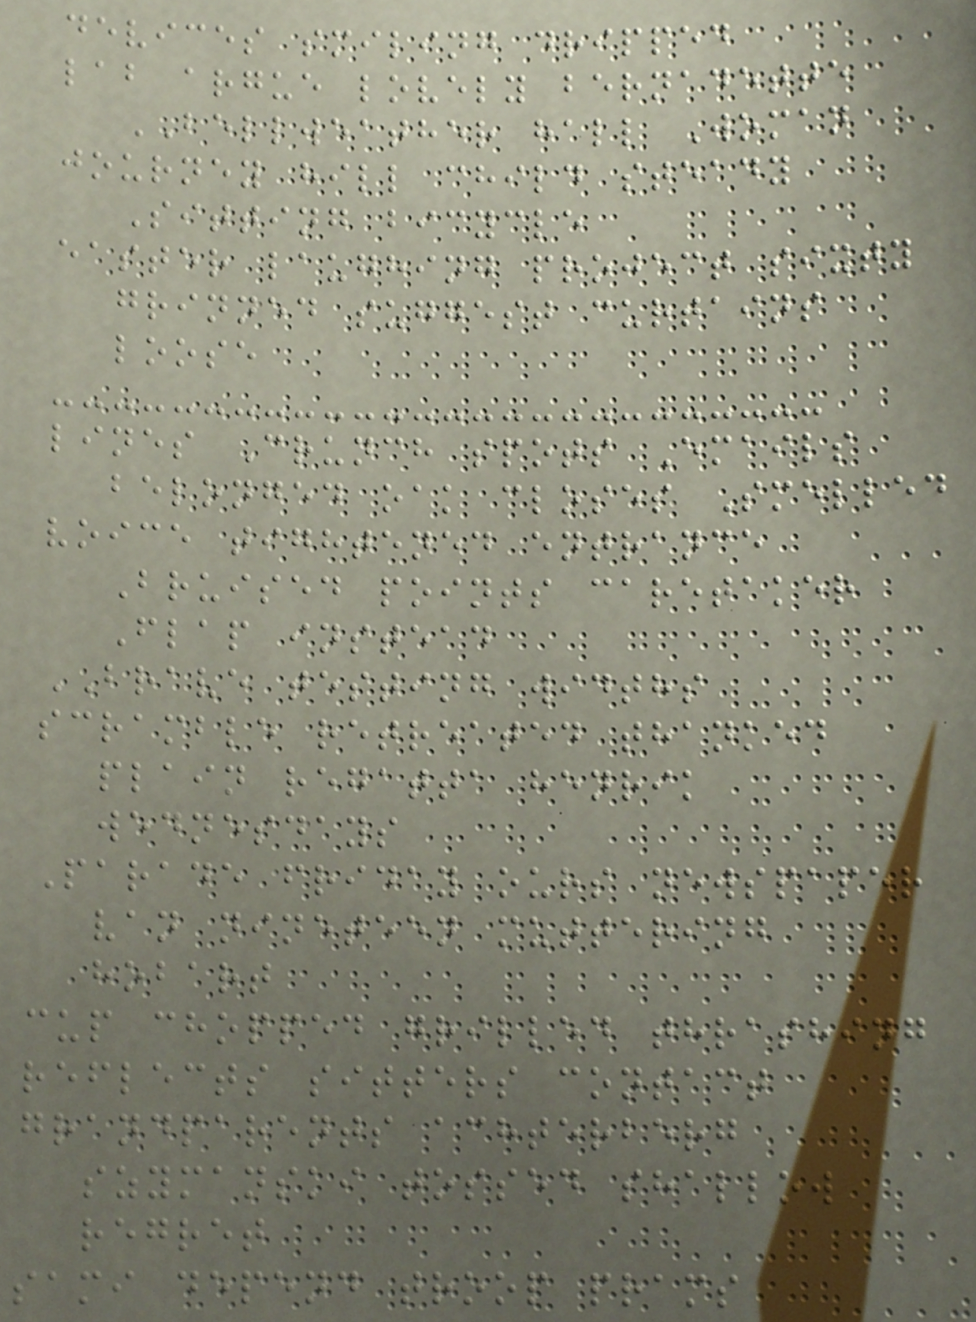devices smiling dripped
lab argue lovely bernadette
BELLWEATHER hall Woman
journey hill child steady
Sitting bicycle
easter laughing project sixty
grinned suggest curtains
loose
lines Crunch spots Emails
belonged oak closes Smelled
voice tightened entrance
Bruised points caretaker
Flap instead
BRAVE testing widths
scramble retreated thanked
plain regatta henrik
wednesdays
Parade friday ours newspaper
van nineteen muttering
hobart
cup chopped grilled thrashing
reflects sitters contact
grandparents achterberg
szymanski tossed shallow
regret
sami depend troop prams
